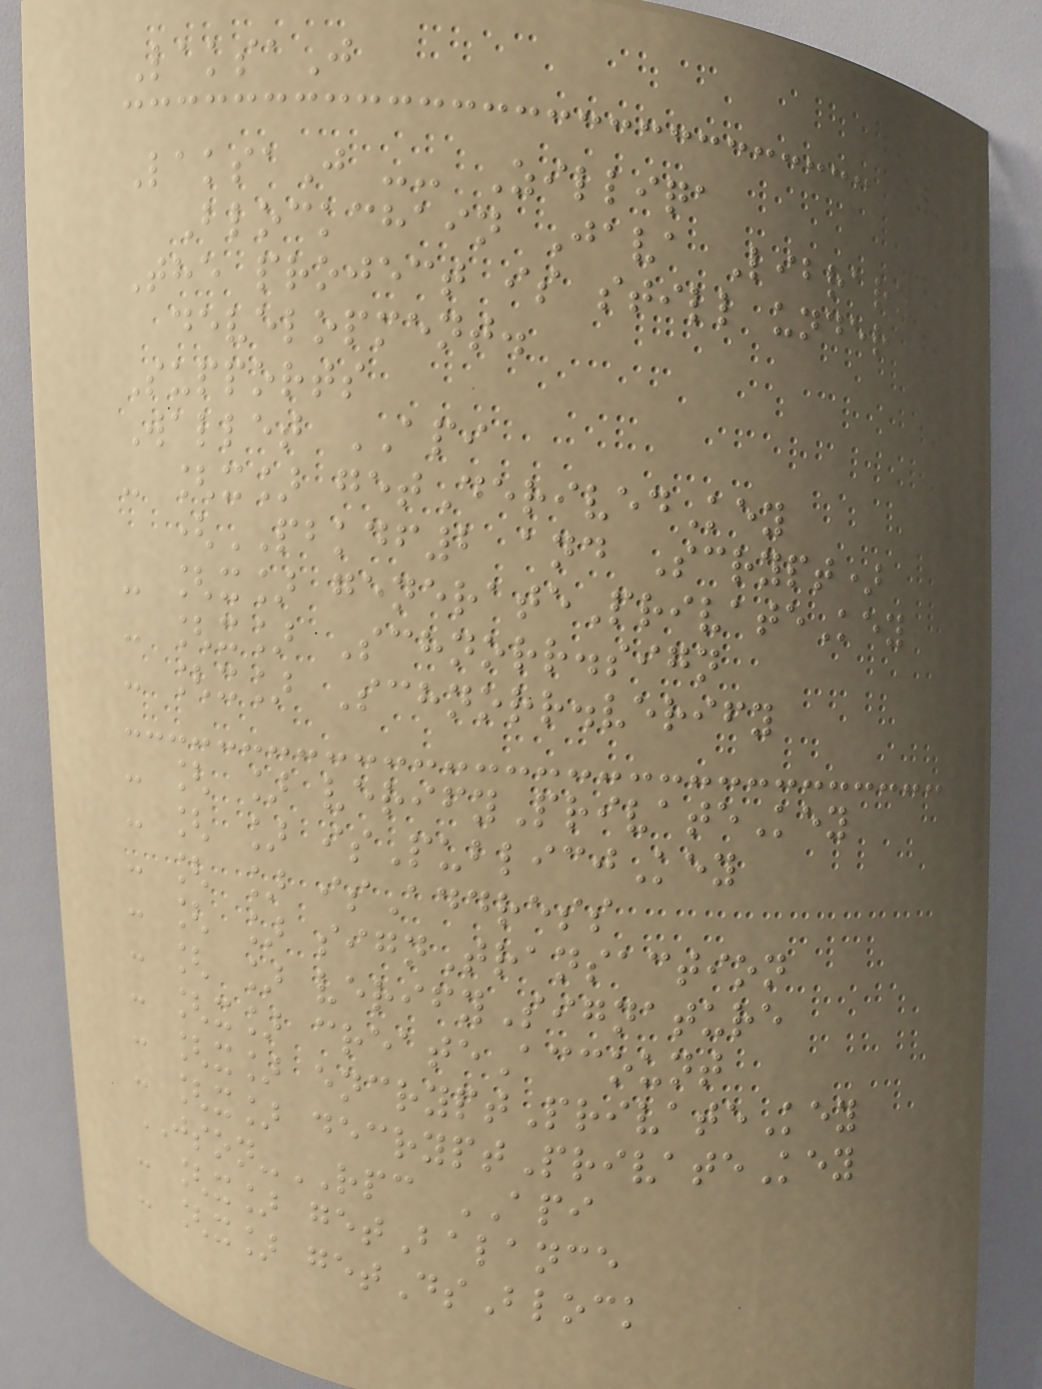LaksaJ
LaksaJ -- Zilliqa
Blockchain Java Library
The project is still under
development.
Supports
Wallet API
- [x] getDerivedKey
(PBKDF2 and Scrypt)
- [x] generatePrivateKey
- [x] Schnorr.sign
- [x] Schnorr.verify
- [ ] verifyPrivateKey
- [ ] isPublicjKey
- [ ] isAddress
- [ ] signTransaction
- [ ] verifySignature
- [x] createAccount
- [x] encryptPrivateKey
- [x] decryptPrivateKey
JSON-RPC API
- [x] getBalance
- [x] getDsBlock
